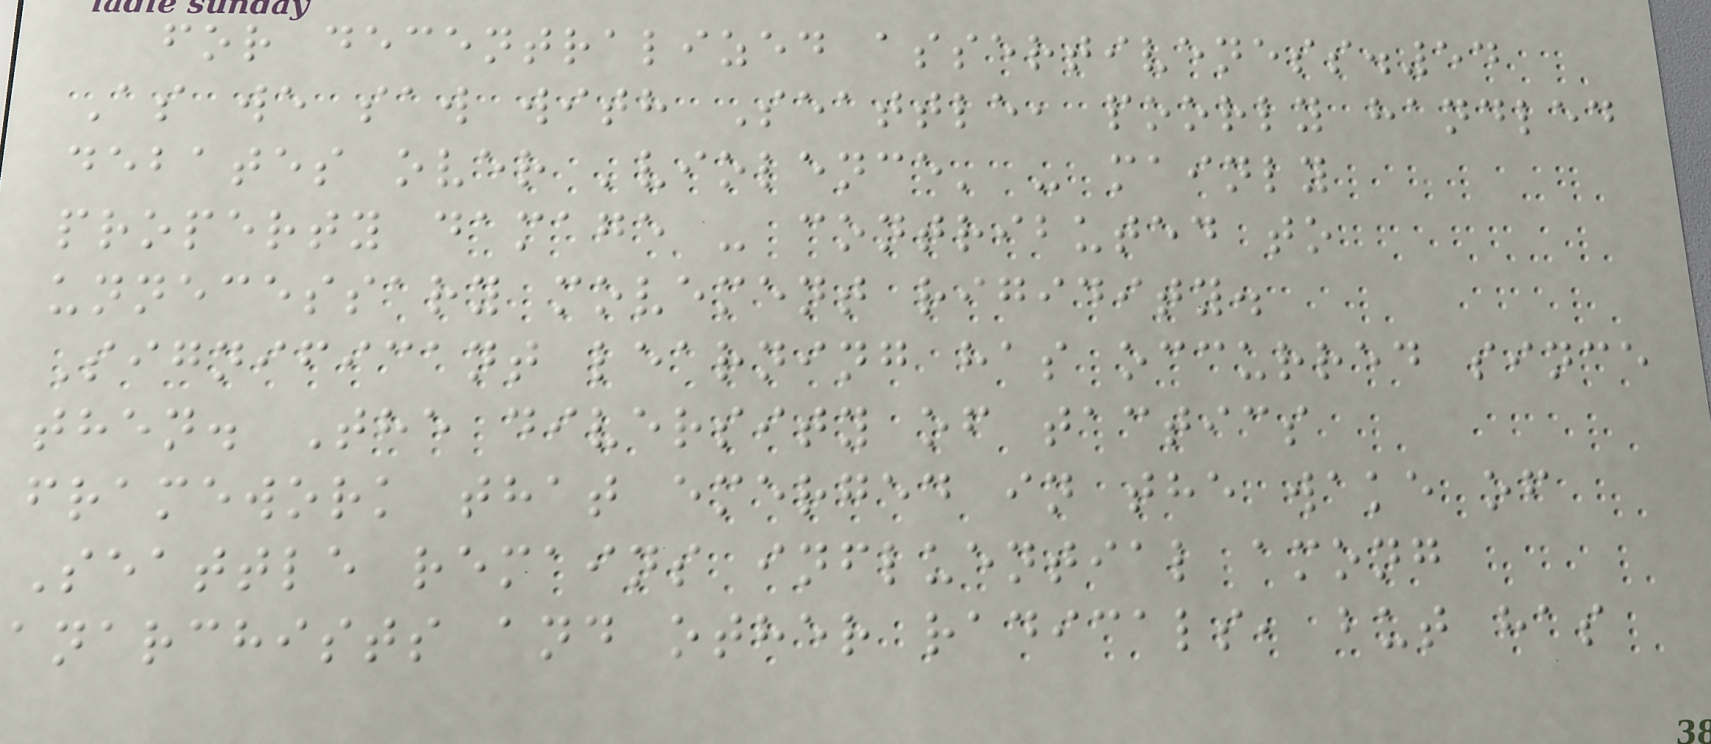for decentralized assertiveness.54
As we saw with Seattle, poorly handled
debates over 'violence' - mainly
property damage - contributed to
unnecessary movement rigidity.
Significant learning has occurred since
then. The diversity of tactics
framework that emerged in the wake of
Seattle remains influential among
anarchists and other radicals, but has
